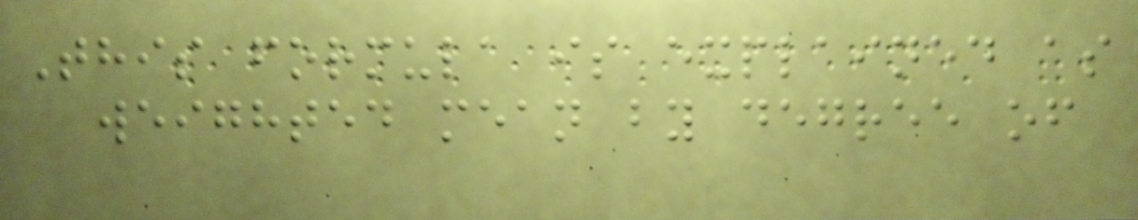This formula is explained as
weighted mean by degree of
